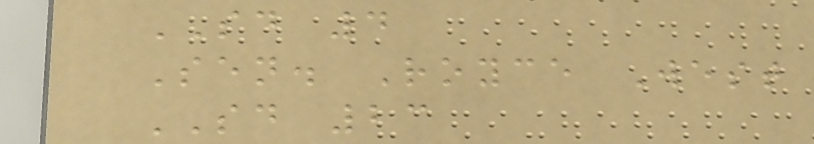SD 4
Sen. Royce West
SD 23
